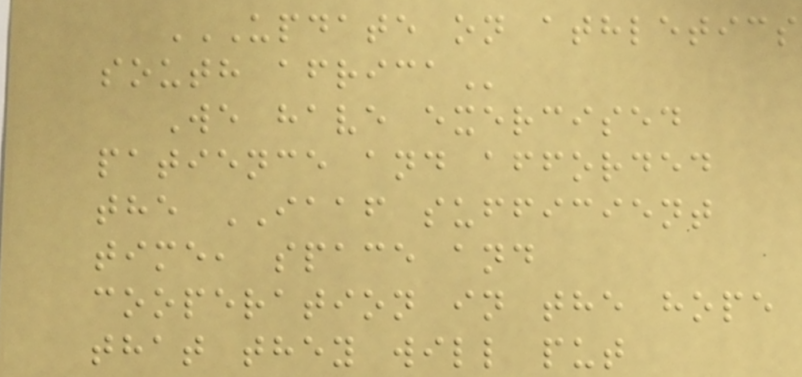UPDATE ON ATHLETICS
SOUTH AFRICA
We have exercised
patience and afforded
the IAAF sufficient
time, space and
cooperation in the hope
that they will put
